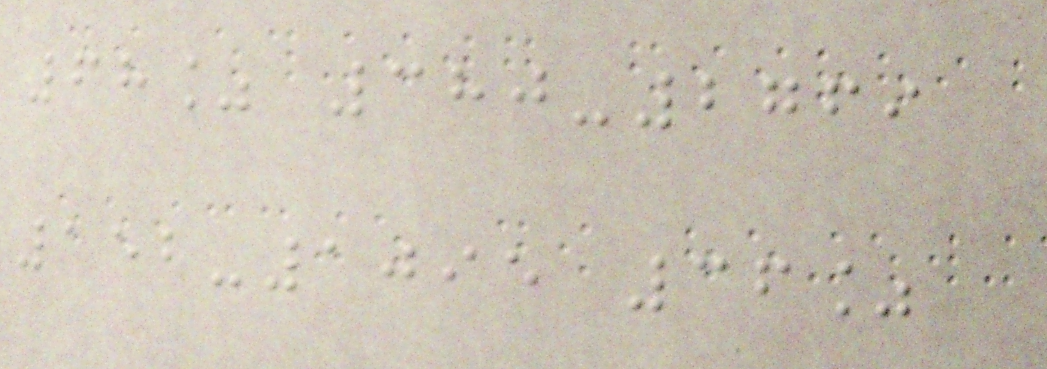68% 380-2769
152-1095 36%
